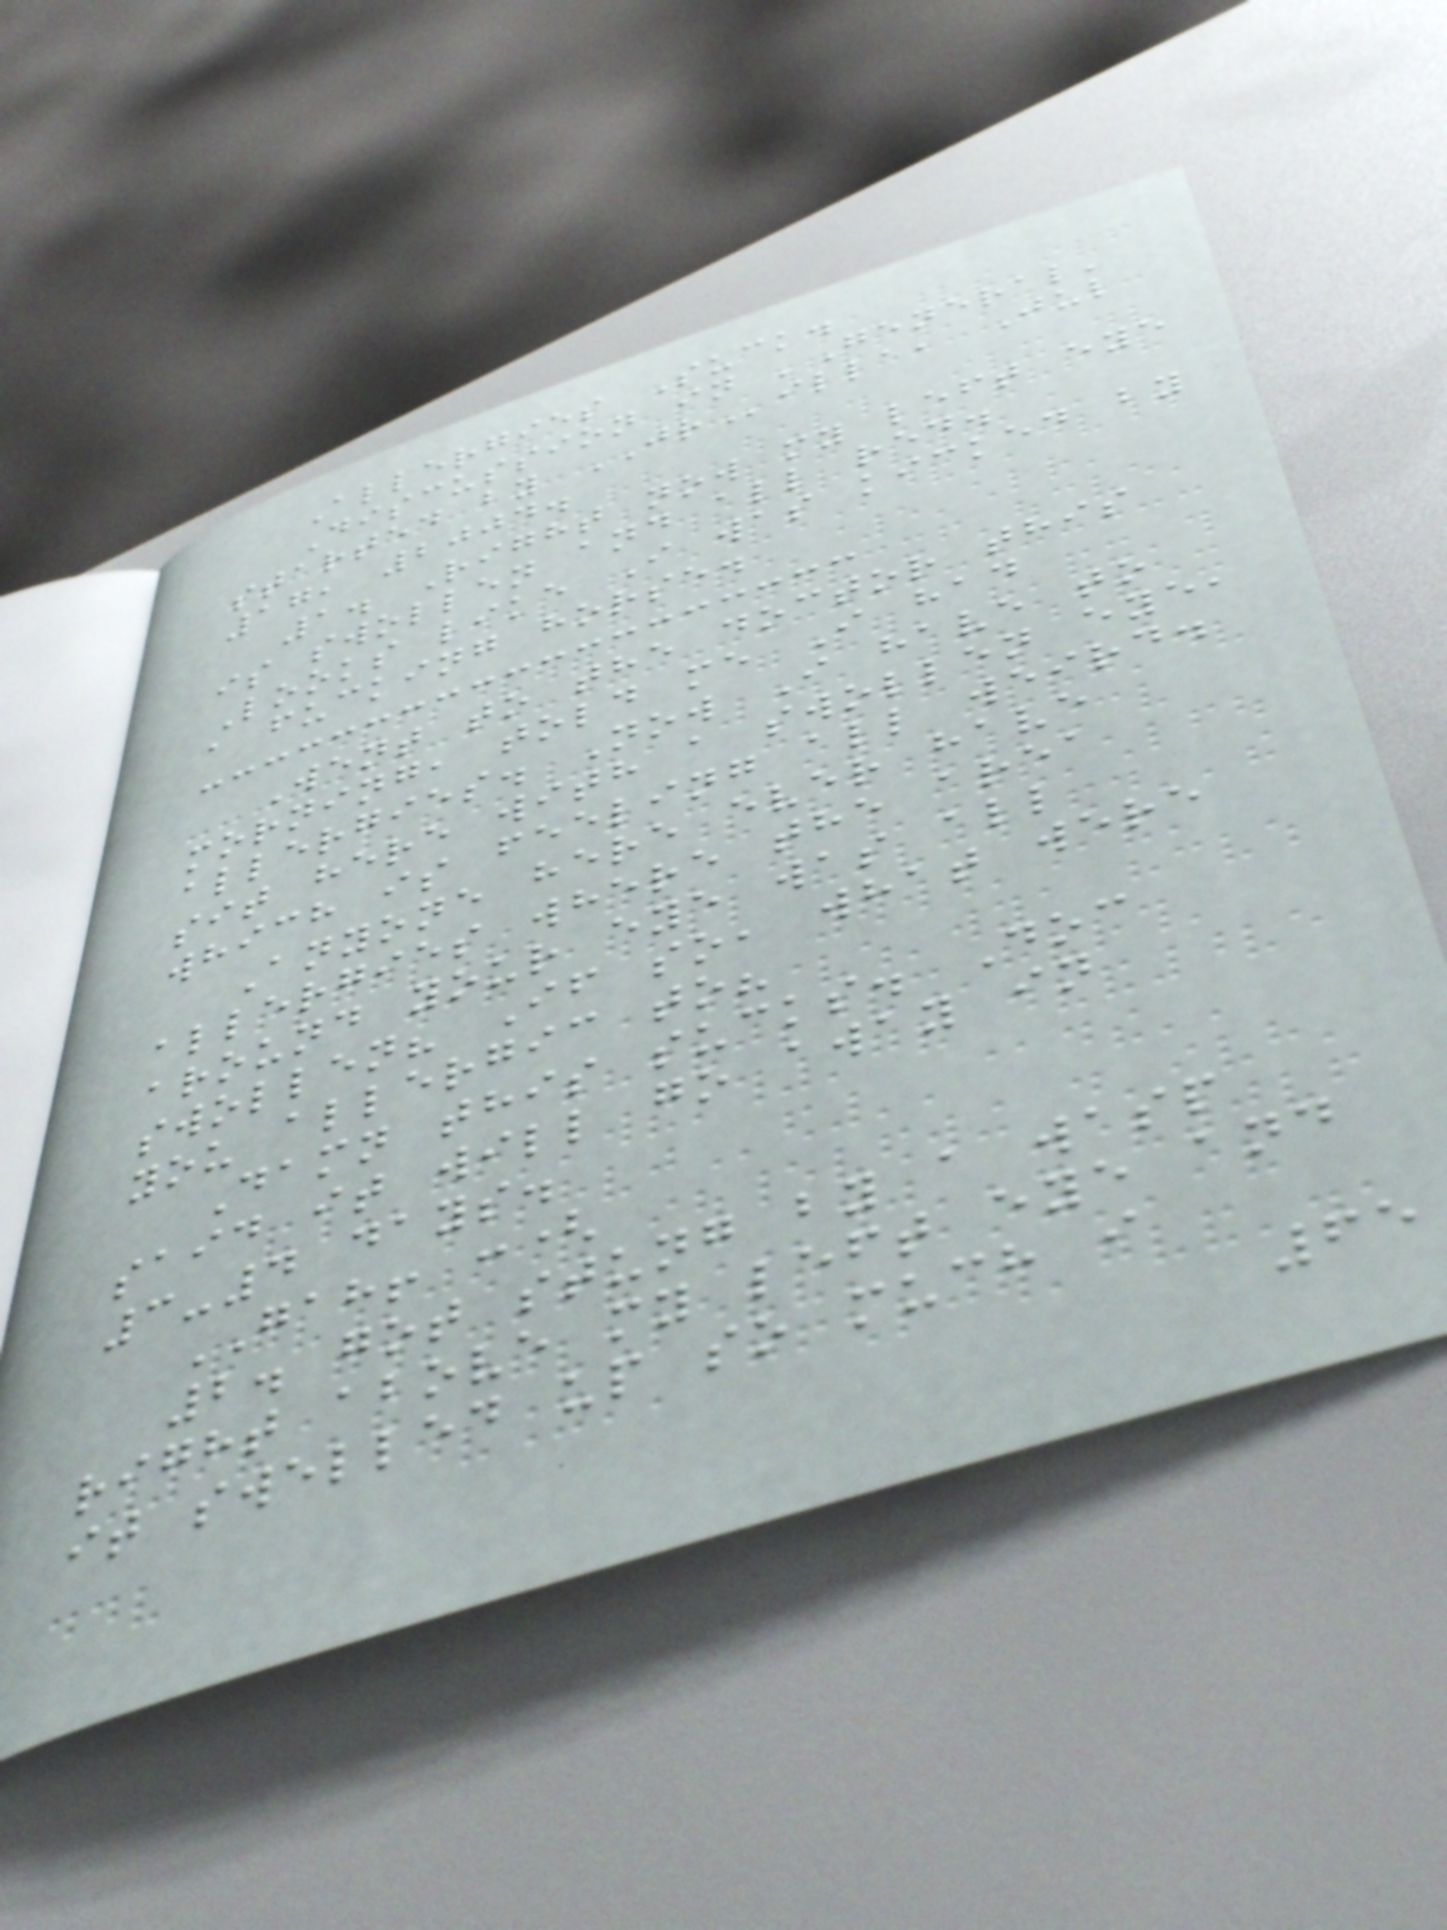Allergies Suck.
Discussion in 'General'
started by JRilla, Jul
17, 2004.
1. Right now my left eye
is swollen and all red.
Looks like I was kicked by
a fucking horse.
Went to the doctor this
morning, told me I had
allergies. Now I have to
sit here with a swollen eye,
which is feeling all weird.
Anyone here ever have
allergies where the area
around your eye was all
swollen? If so, what were
you allergic to?
Damn this sucks. Doc
said it will go away in
3-4 days.
GAH! :(
2. got stung by a wasp
right above my left eye and
it swelled up so much i
65
